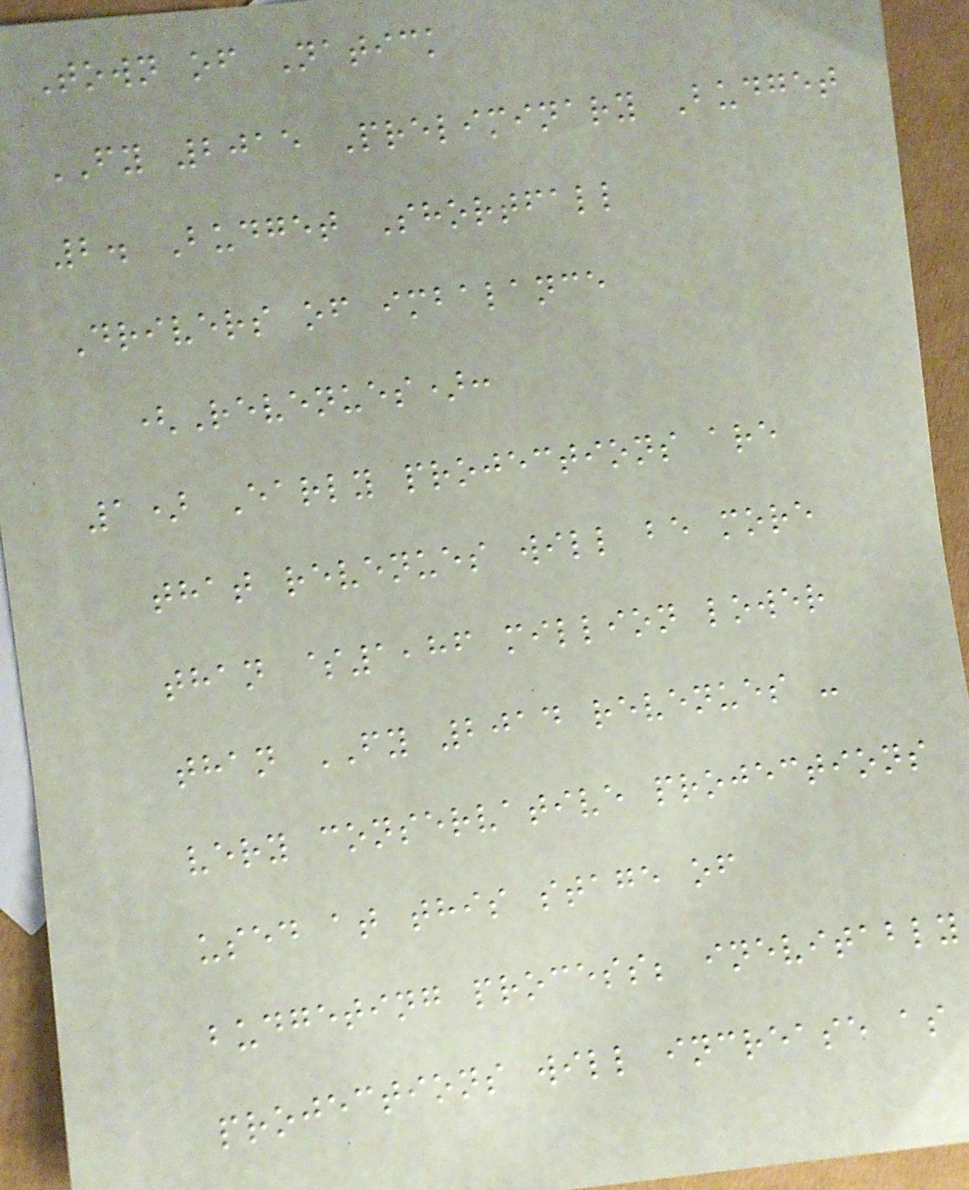Town of Natick
FY 2015 Preliminary Budget
2. Budget Shortfall
Drivers of imbalance
(Revenues):
1) Early projections are
that revenues will be more
than $1,86 million lower
than FY 2014 revenues -
very conservative projections
used at this stage of
budgeting process; inevitably
projections will increase as
